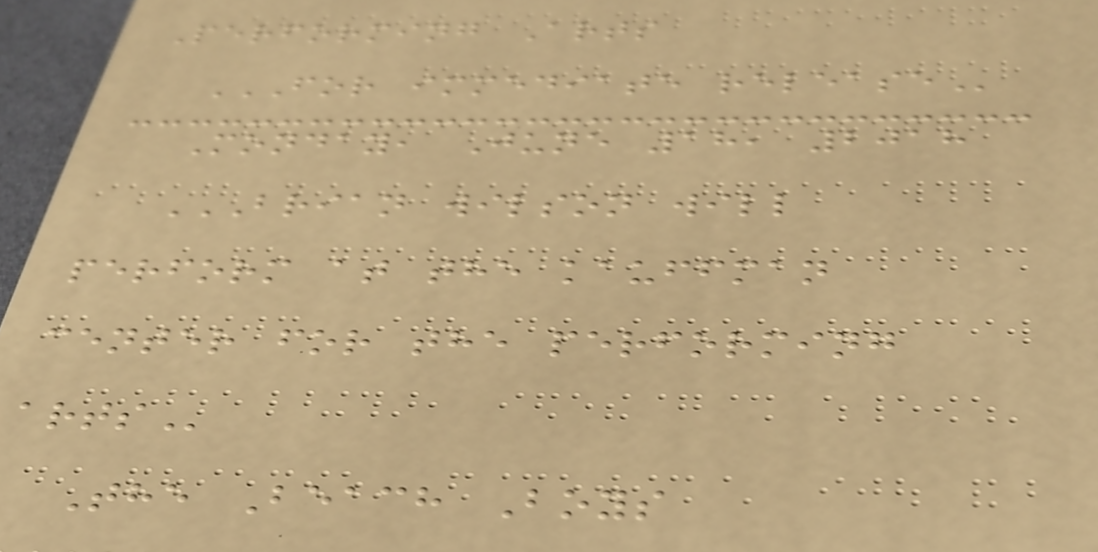Performing Arts
FOR IMMEDIATE RELEASE
Monday, June 18, 2018
BRIAN WILSON WILL
PERFORM AT THE KAUFFMAN
CENTER FOR THE PERFORMING
ARTS
The Beach Boys
